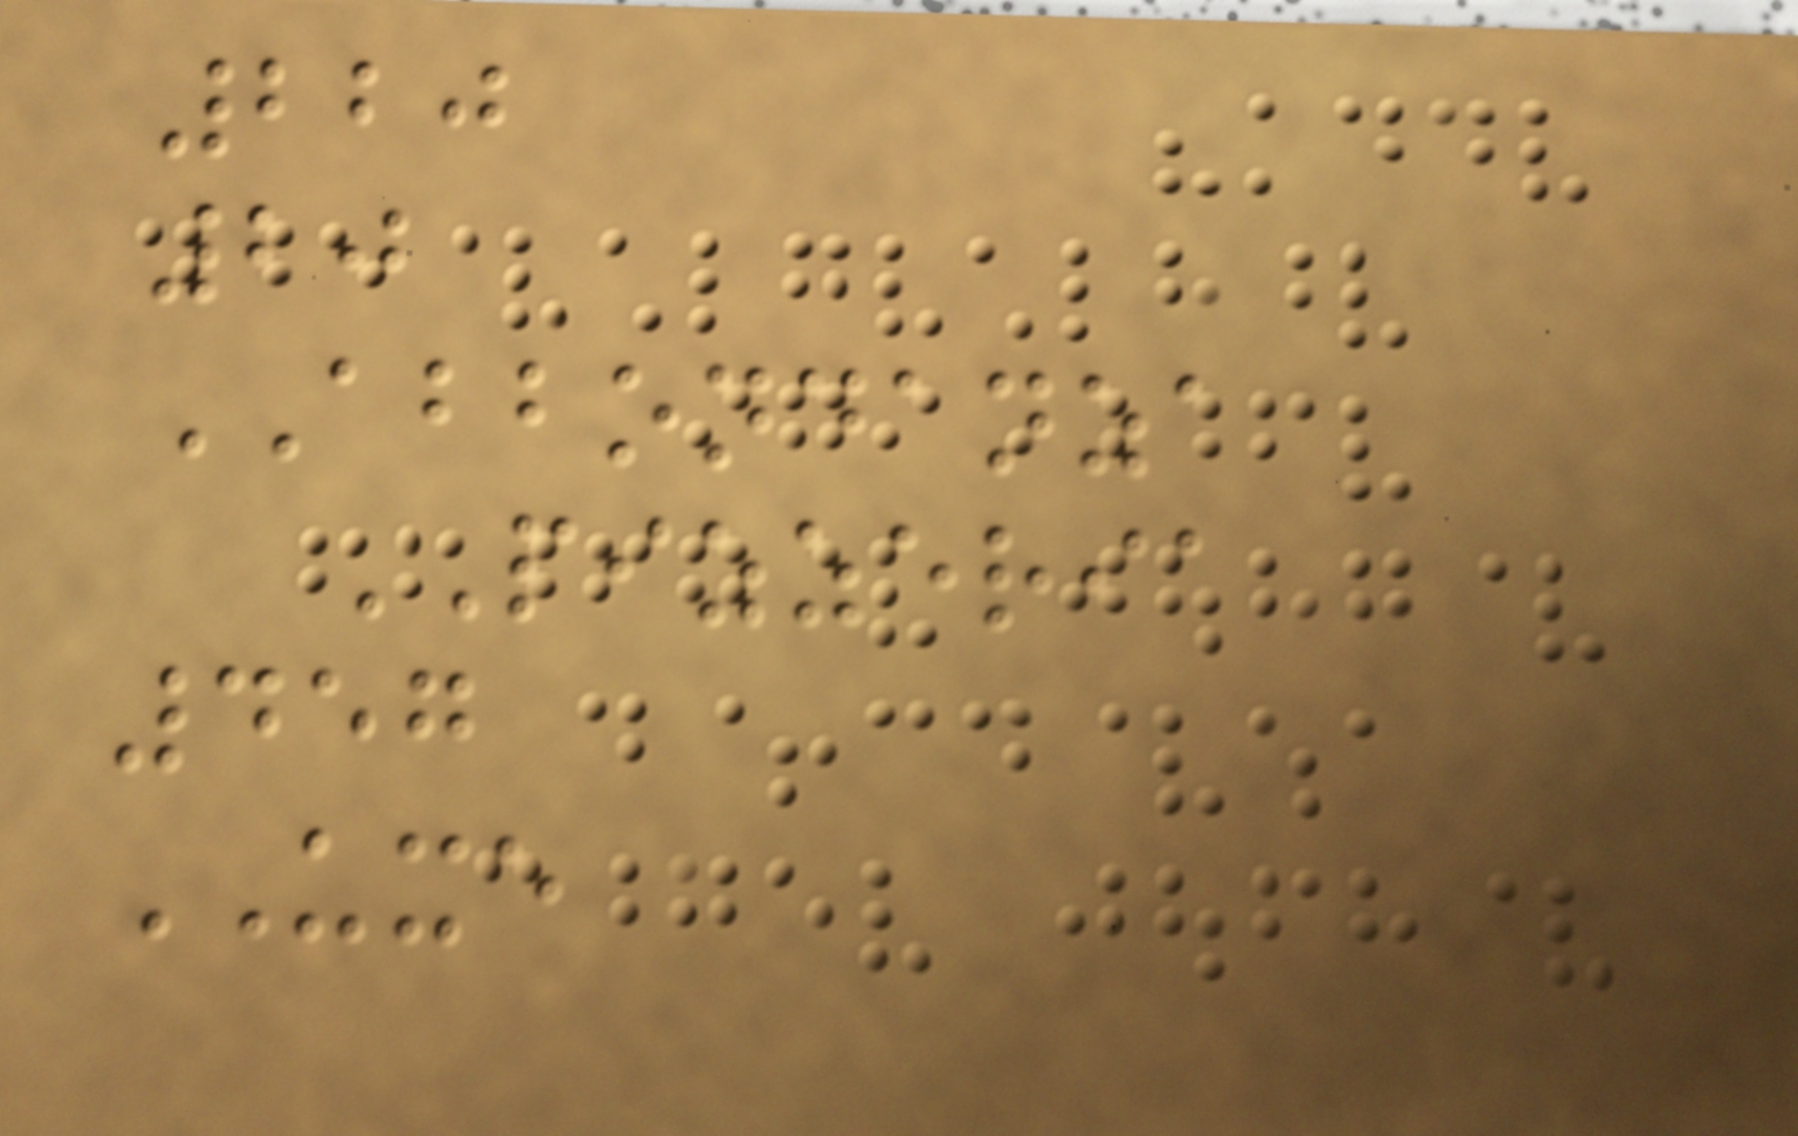220
20
ABBONDANZA
PIZZERIA
457
UXE
